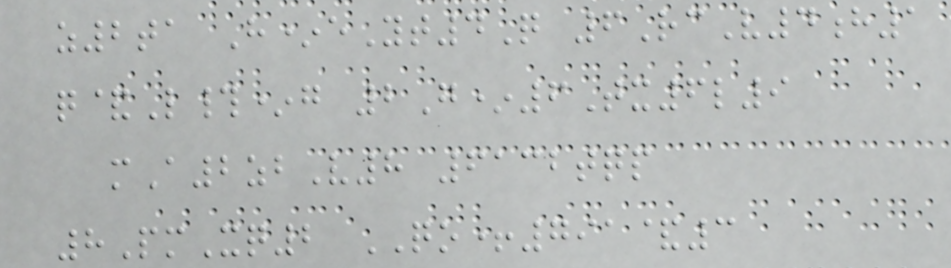z2ta H*eYt4Q 6RcV4h1
q&L#*g 2G*6Tx6l9
mA2zbV8 6132tqp
8PmXq2 QO+791&3
